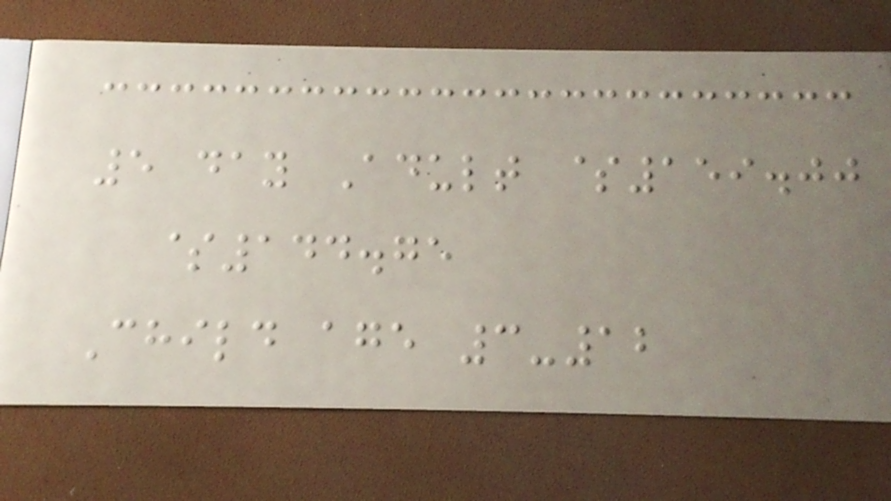5 day Adult $159.00
$144.75
Child age 3-12
